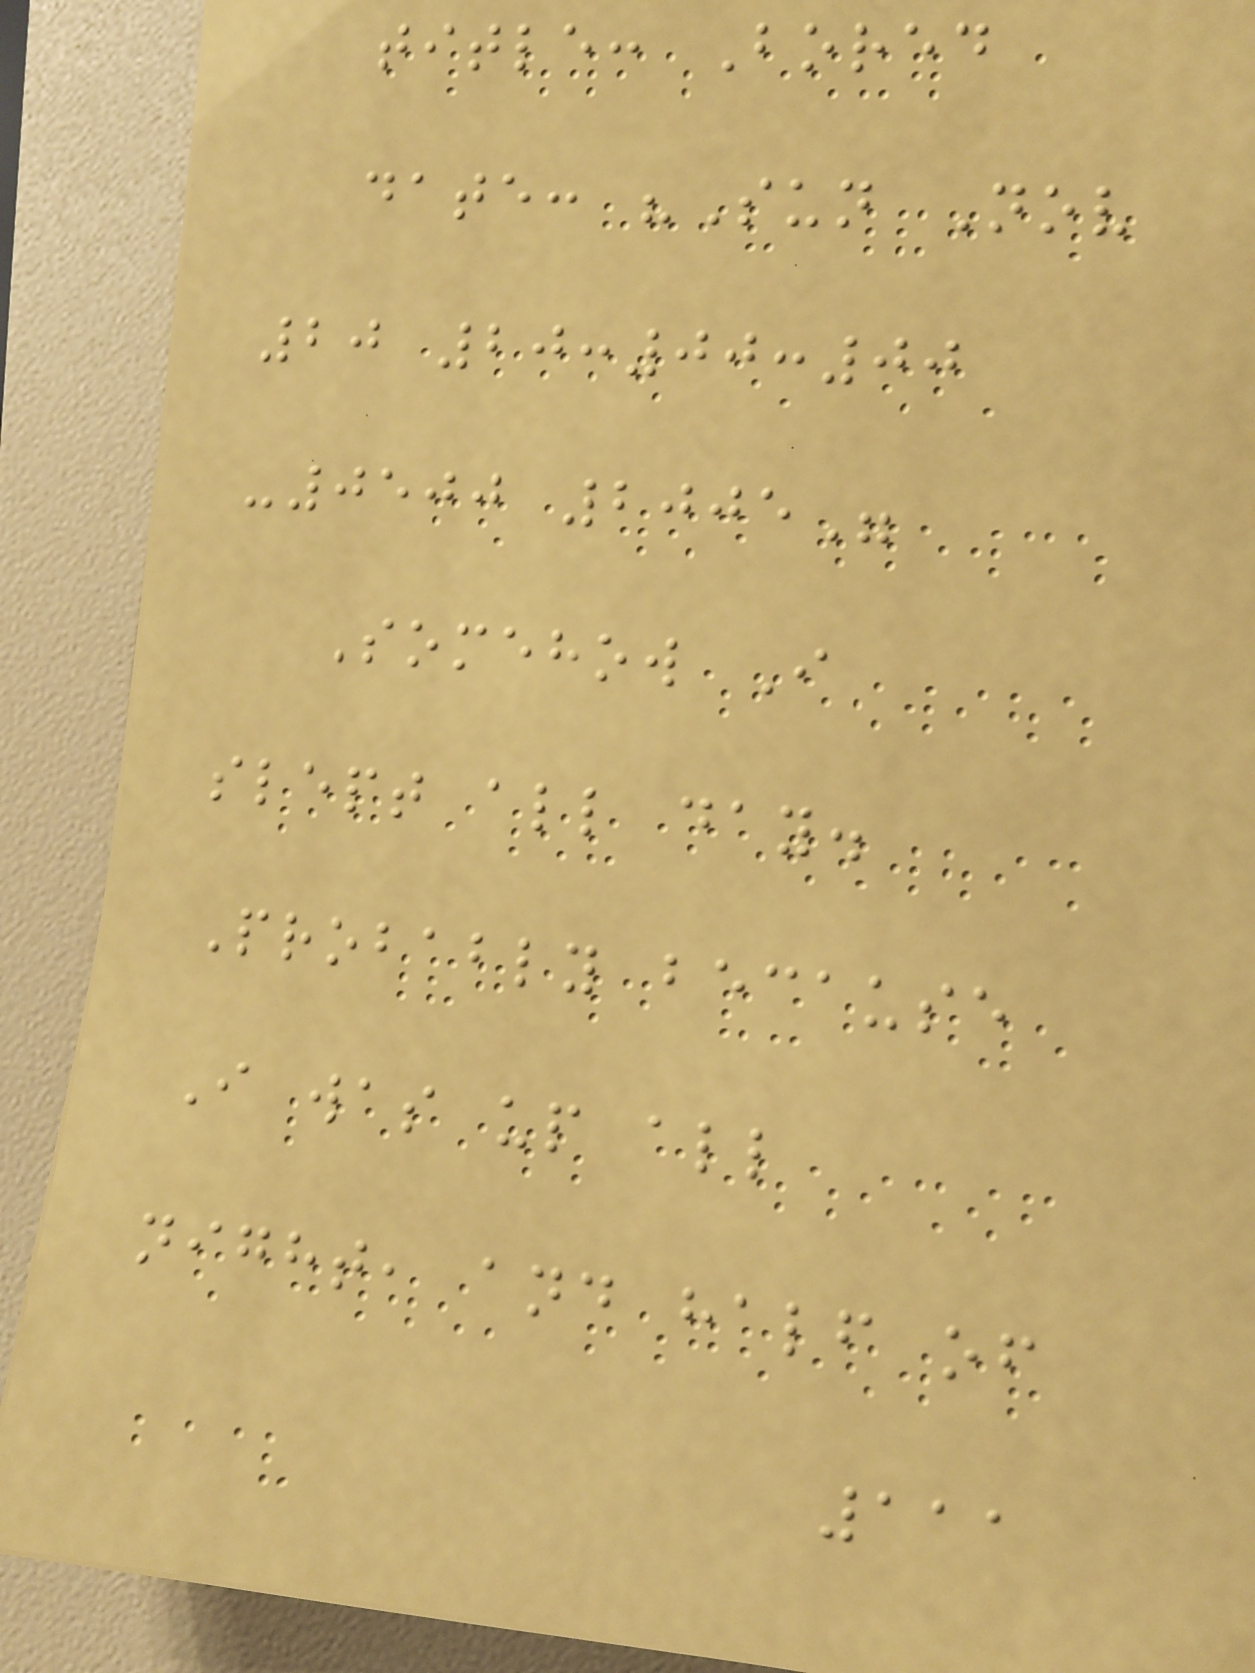title: Bored
date: "Sun Nov
20 20:00:00
-0500 2005"
Somehow I
slept all day.
Probably because
I was up all
night, and half of
111
